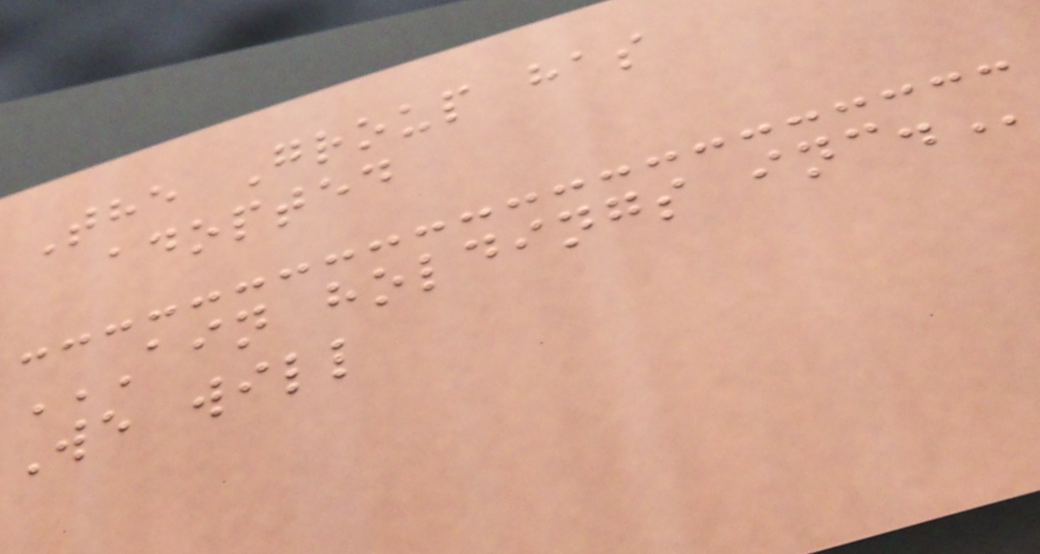The Group has
adopted
AIN HOLDINGS INC.
We will
